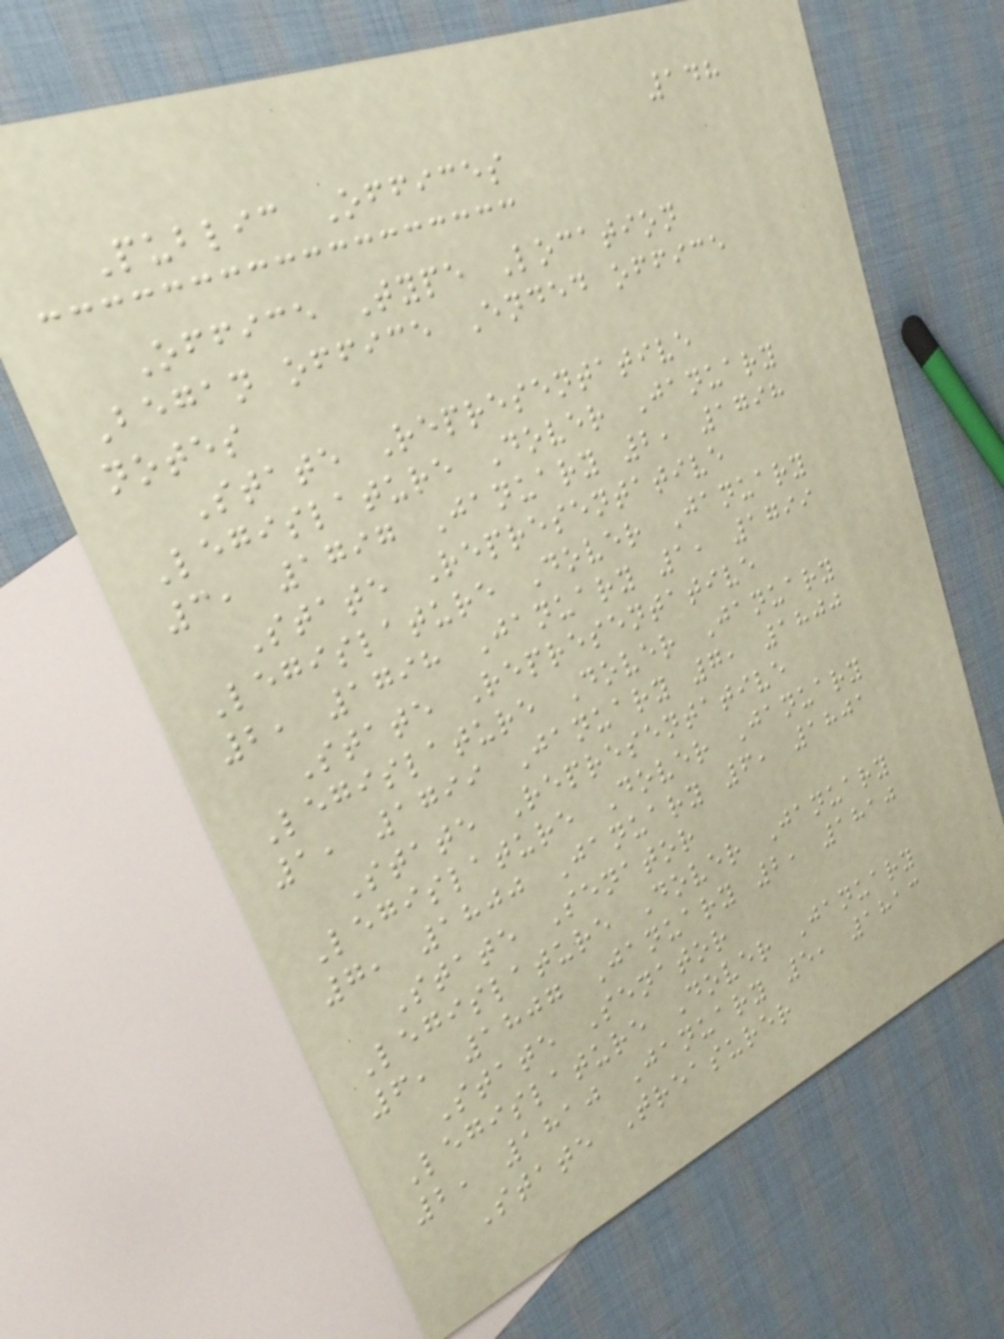148
Public Offices
Office Type Location
Began office Ended office
notes
State Representative
Legislature Dover January
3, 1797 January 2, 1798
State Representative
Legislature Dover January
2, 1798 January 1, 1799
State Representative
Legislature Dover January
1, 1799 January 7, 1800
State Representative
Legislature Dover January
7, 1800 January 6, 1801
State Senator
Legislature Dover January
6, 1807 January 2, 1810
State Senator
Legislature Dover January
2, 1810 January 5, 1813
State Treasurer
